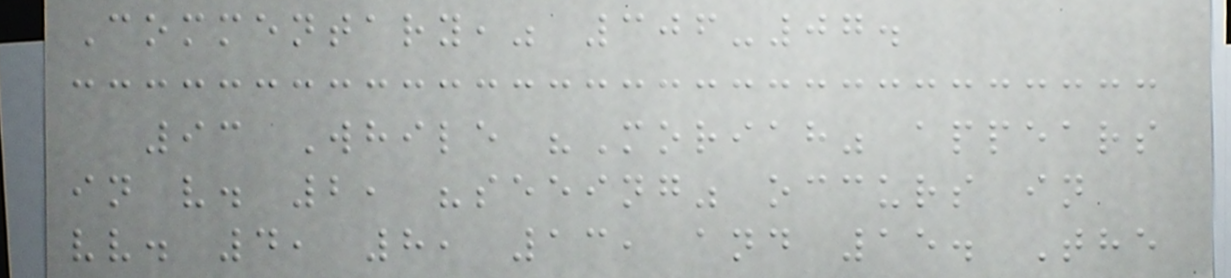Commentary," 306-07.
93 While "Moriah" appears
in v. 2, "seeing" occurs in
vv. 4, 8, 13, and 15. The
